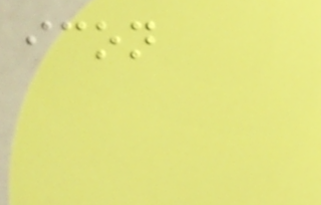icon
